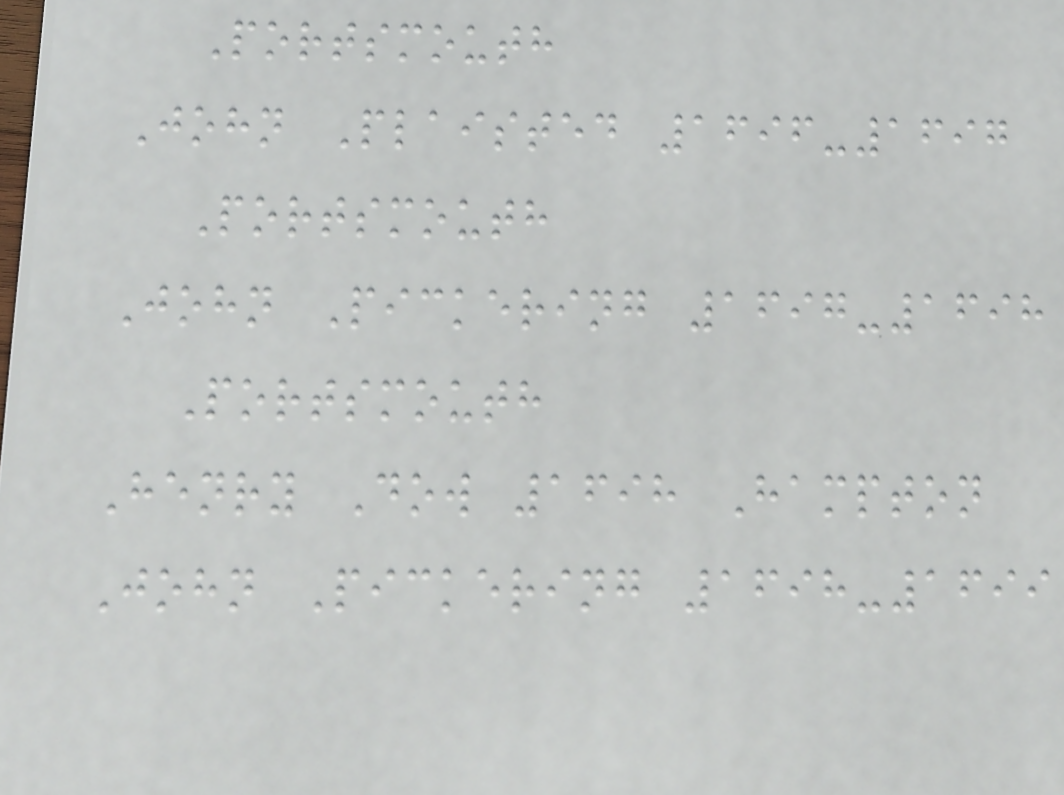Portsmouth
John Plaisted 1696-1697
Portsmouth
John Pickering 1697-1698
Portsmouth
Henry Dow 1698 Hampton
John Pickering 1698-1699
